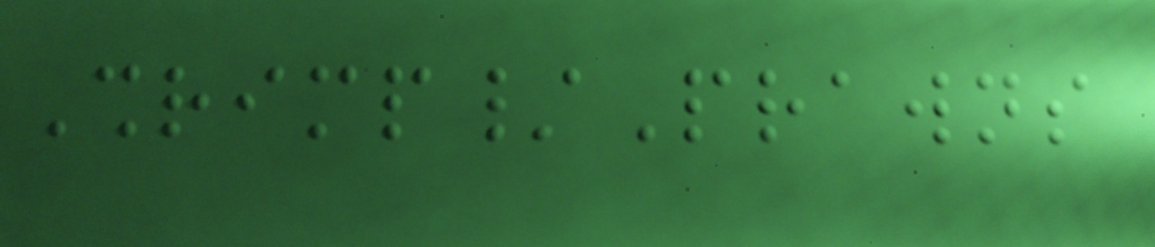Shrimp/Prawns
